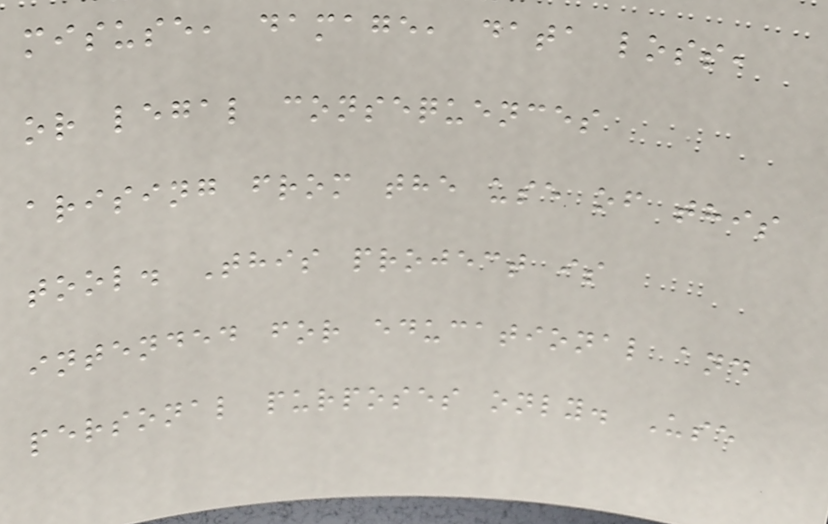misuse, damage, data loss,
or legal consequences
arising from the use of this
tool. This project is
intended for educational and
personal purposes only. Use
